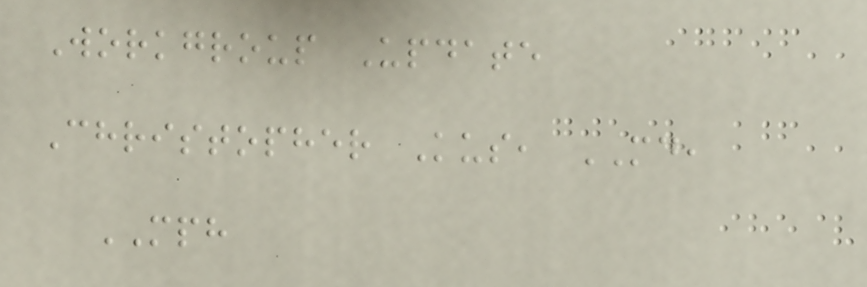Workgroup Update
Christopher Kus, MD,
MPH
